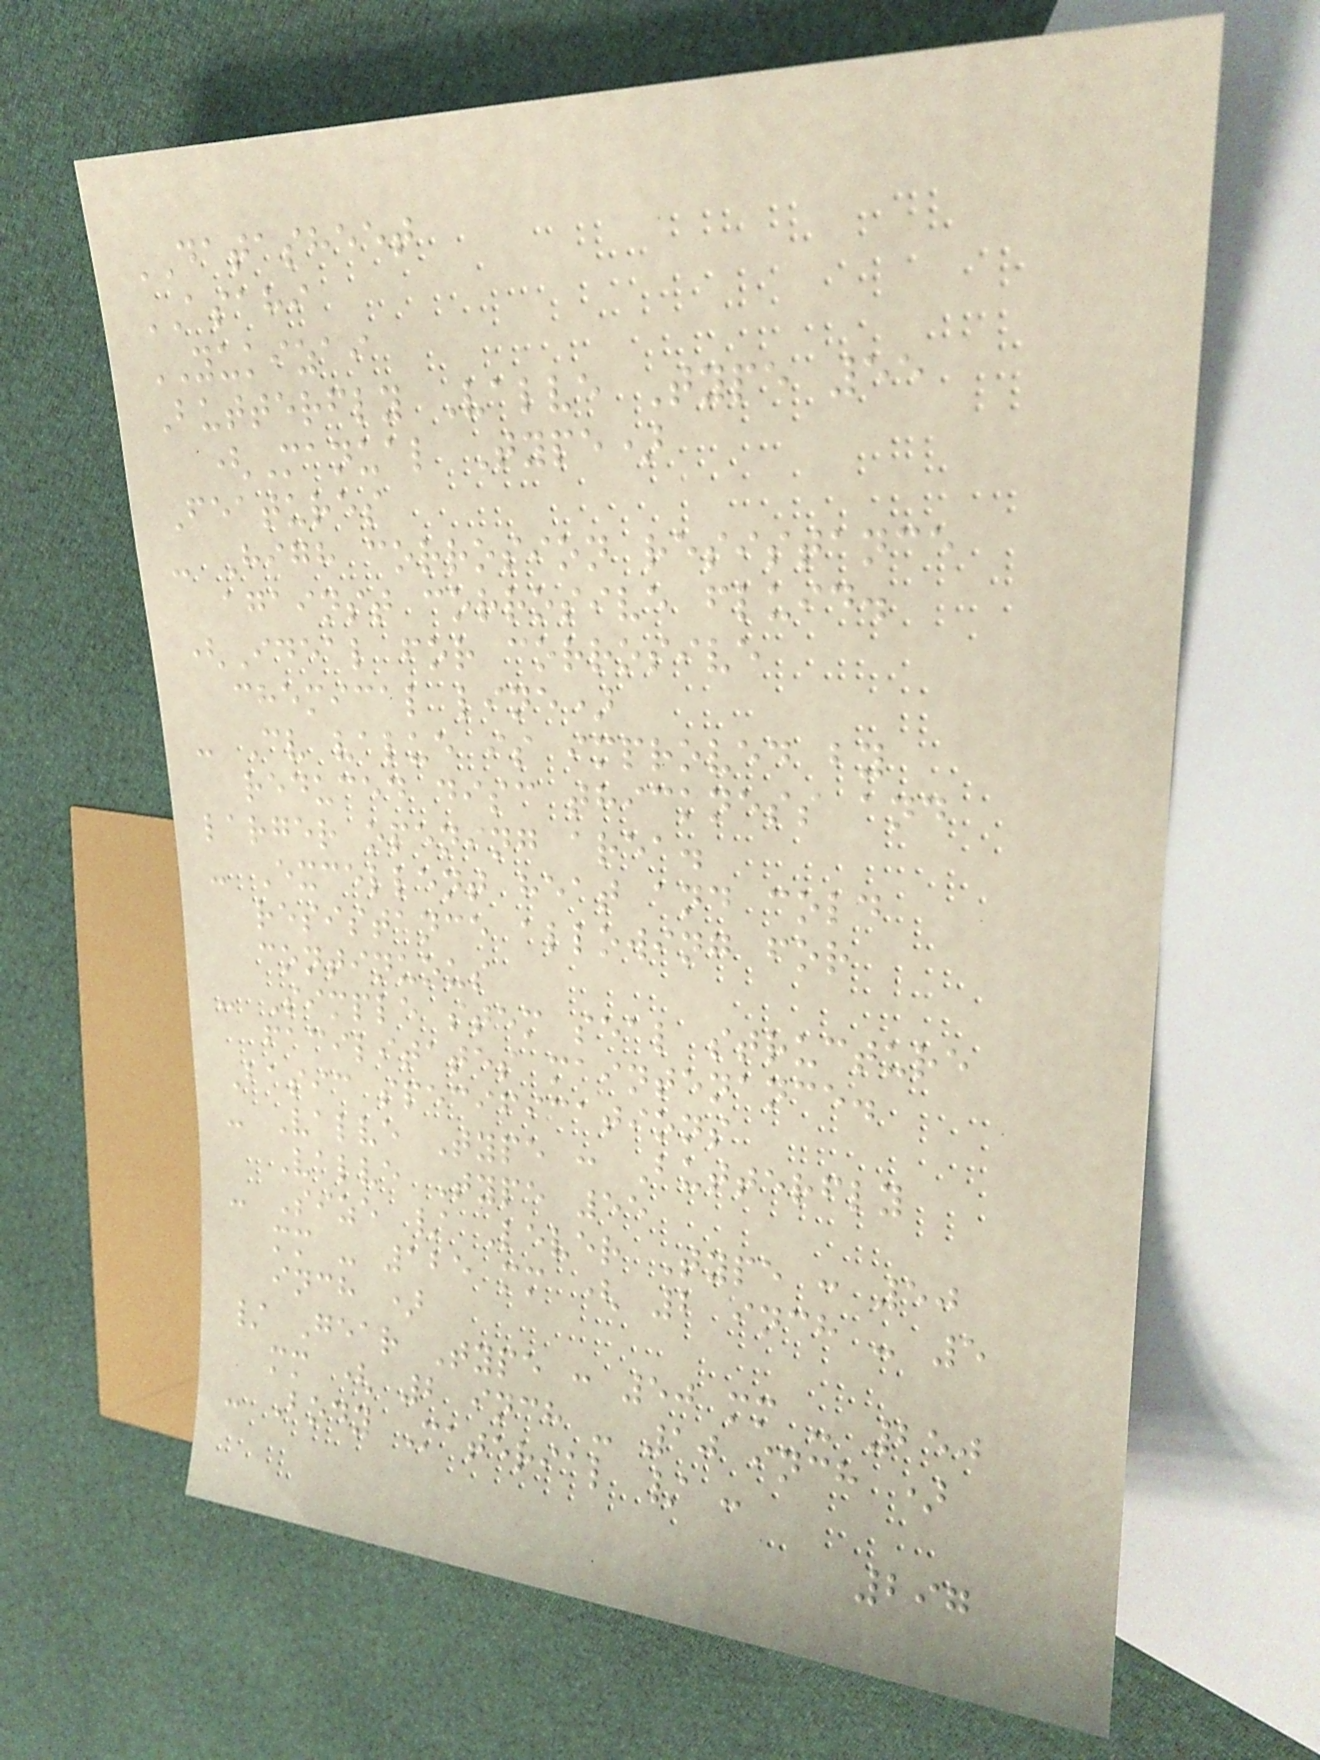DATASHEET
ASAHI
YUKIZAI
Butterfly Valve Type 55
(Manual Type)
Features
- High corrosion resistance
against corrosive fluid.
(Ideal for corrosive
chemical line)
- Cv value is improved by
reduced disc thickness and
larger opening area.
- Excellent heat and cold
resistance allowing for
continuous
- Simple stem seal structure
facilitates maintenance.
Basic specifications
- Valve Type : Butterfly
Valve Type 55
- Size / Lever Type : 50
mm - 125 mm ( 2 inch - 5
inch )
/ Gear Type : 50 mm - 250
mm ( 2 inch - 10 inch )
- Body Material / :
297
